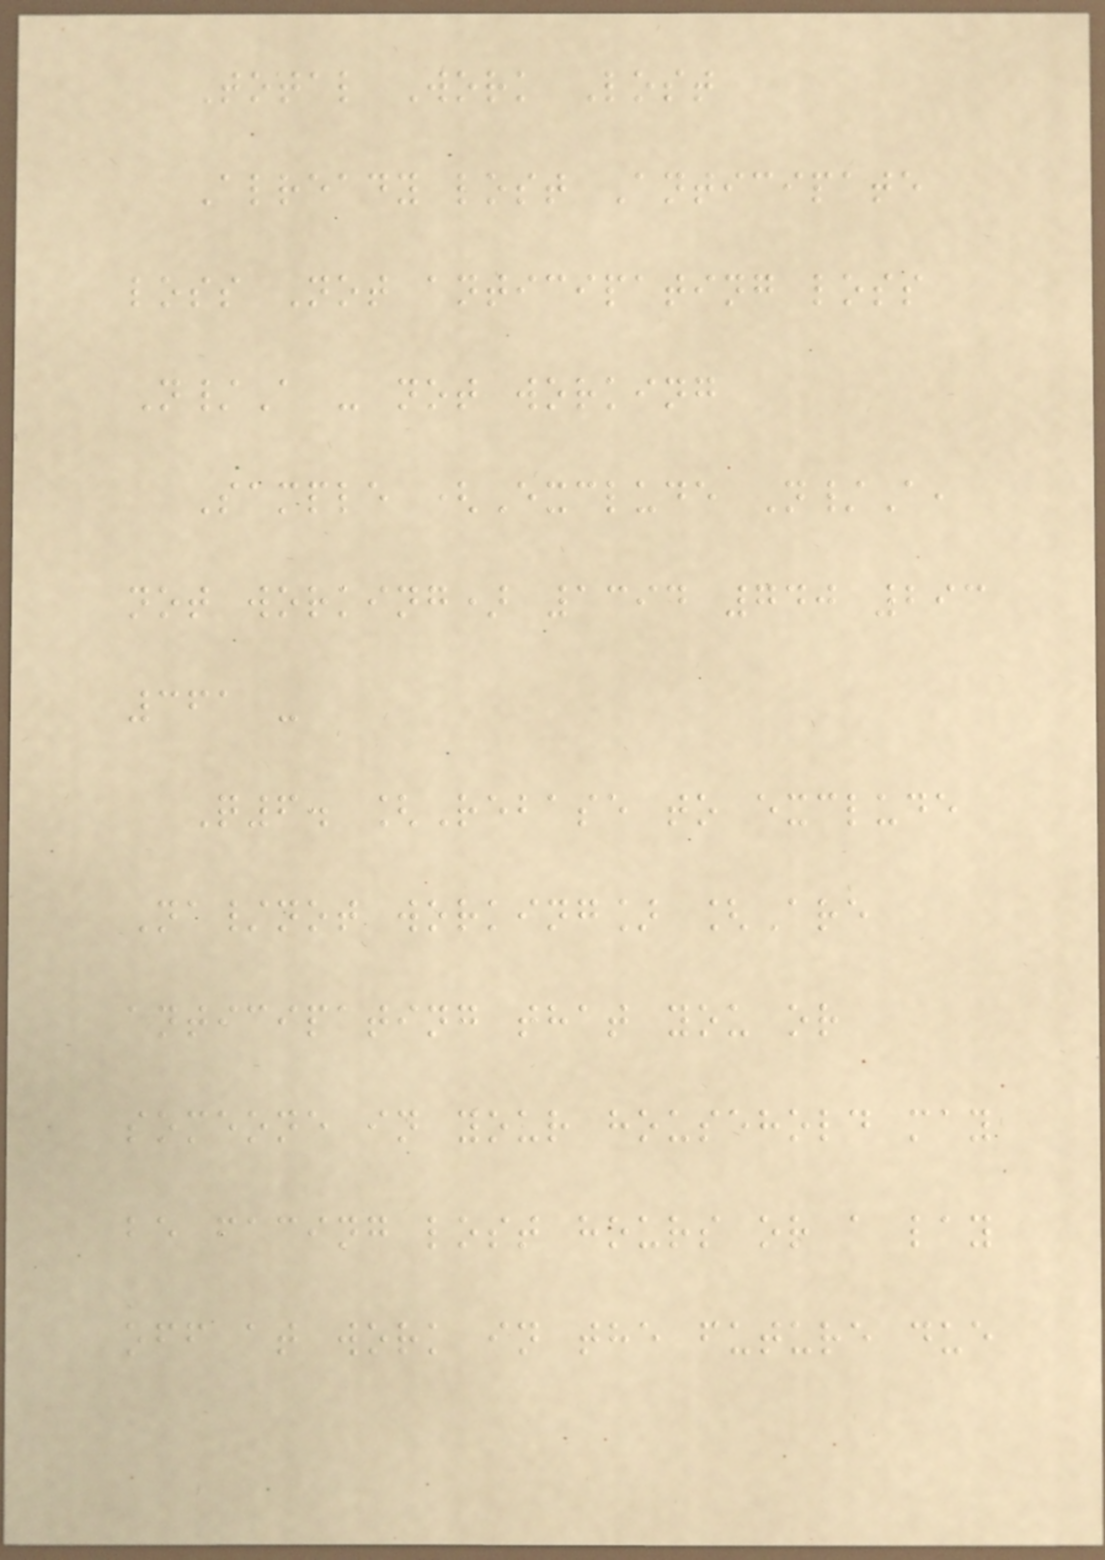Total Work Lost
Already lost Anticipate
loss Not anticipating loss
N/A - not working
Sample (Exclude N/A,
not working) 1394 740 293
361 -
Q6. [Rebase to exclude
Na/not working] [Are
anticipating that you or
someone in your household may
be facing lost hours or a lay
off at work in the future due
